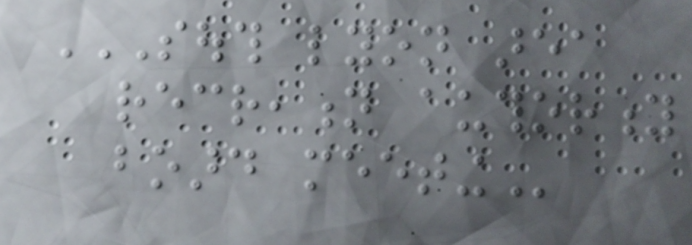SOUTH LYON AREA
RECREATION AUTHORITY
BOARD MEETING
